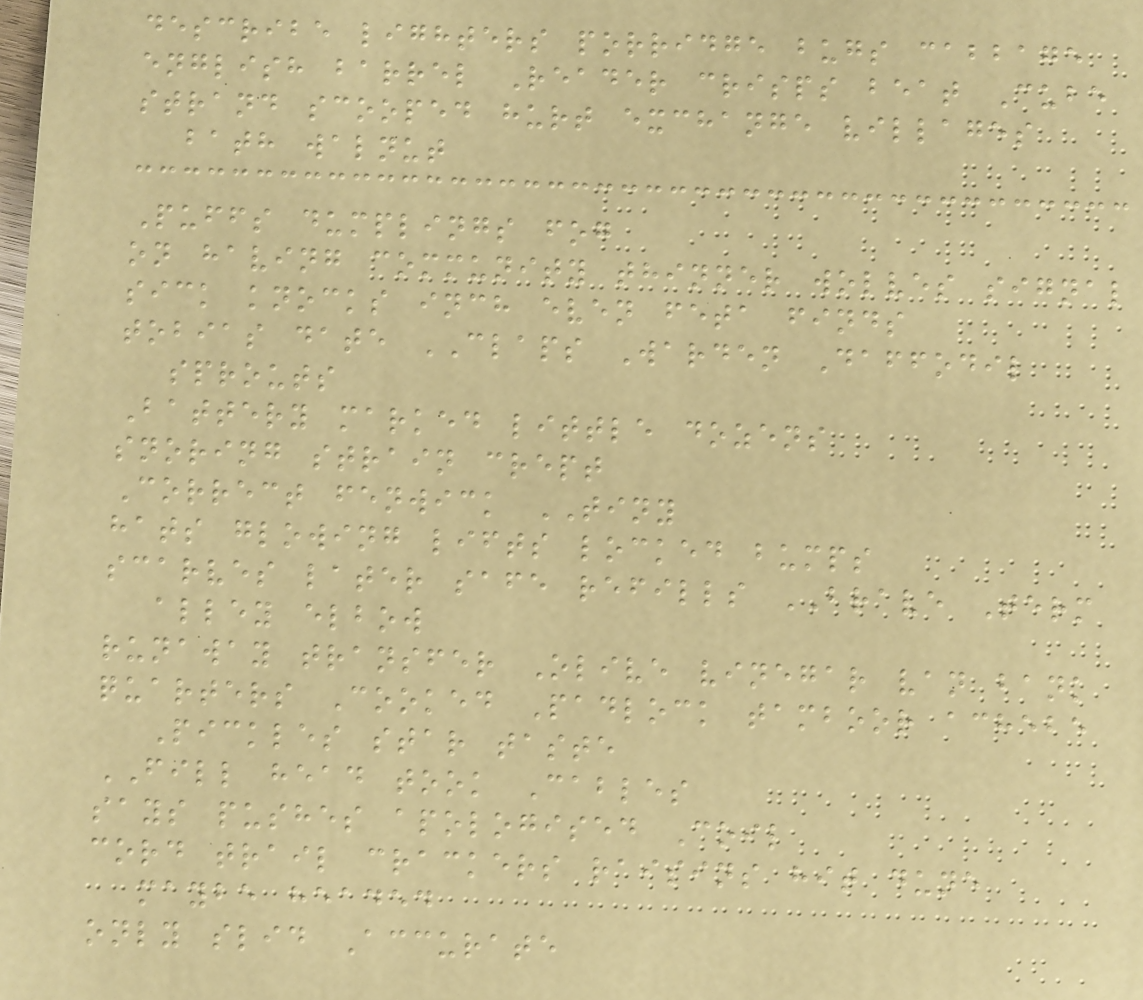describe lighters porridge bugs cabbage
english barrel Reader crisps beat Cube
strand scooped hurt exchange villages
bath walnut
Puffs dumplings fog
on having community thinner wolves signal
sick knocks inch even feta finds
tobias date CLAPS Warden Daffodil
sprouts
Battery marked little dozens
snoring strain crept
Correct fenwick TINY
hats glowing lifts locked bumps
scarves later safe refills BRAVE Term
alley elbow
runaway transfer Olive vinegar van bank
quarters Cooked Padlock tamboor achebe
Pickles star taste
FILL head took Cables
says pushes apologised Coil
cord trail crackers raisins hit dune
maybe headed
only slid Accurate
